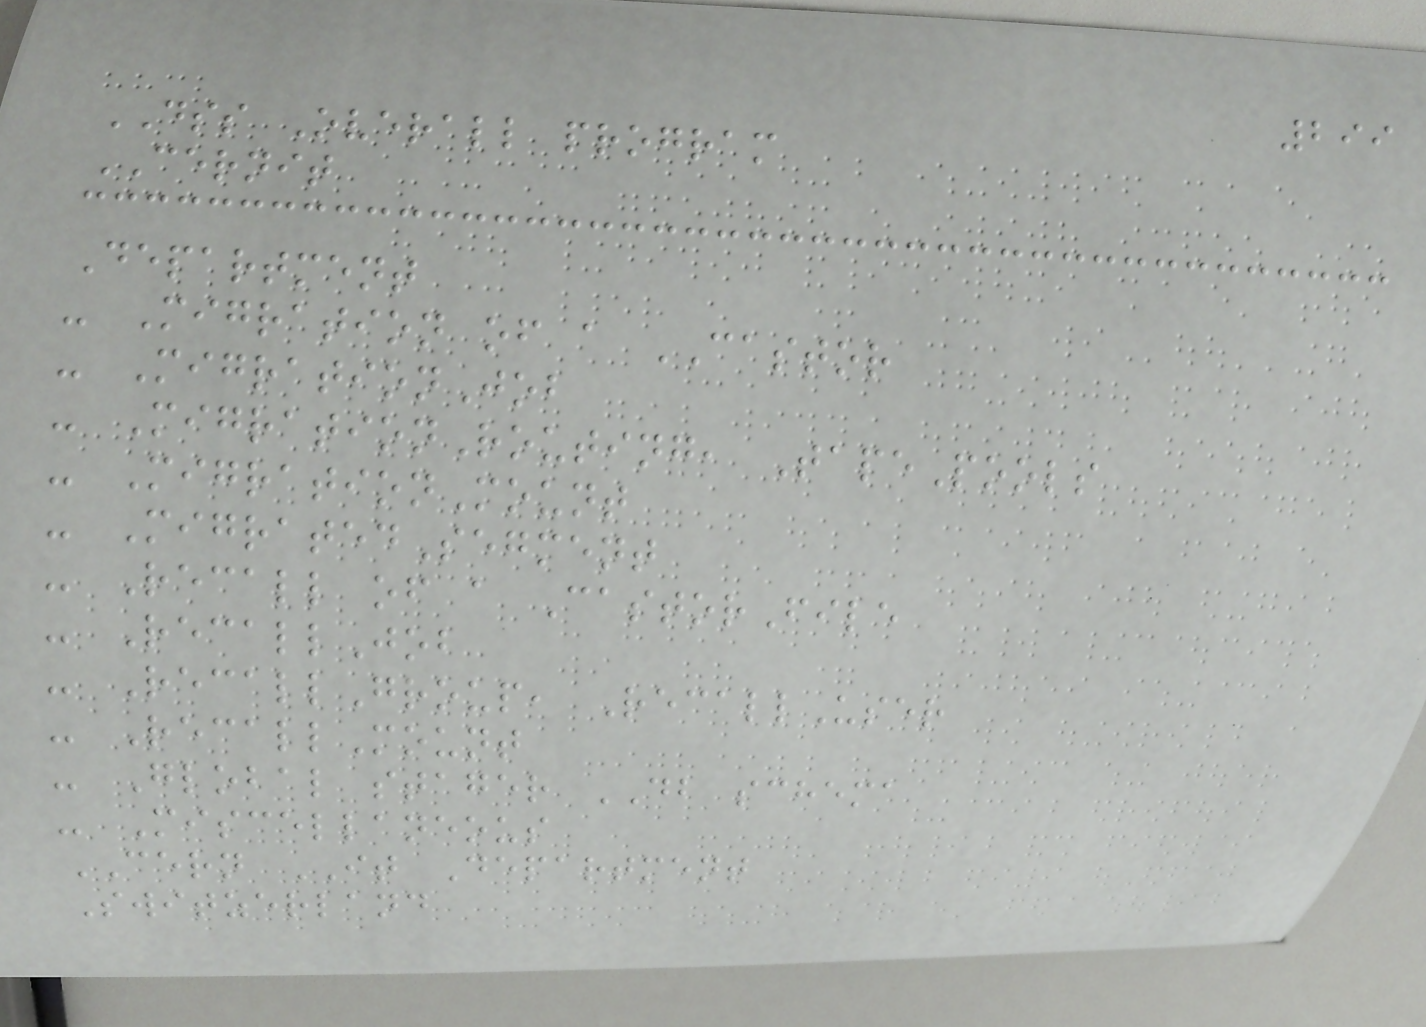299
DSS Overall program
CERNIT
Department
- Migration of a CASTOR
- MigrationJob
- MigrationRouting, TapePools
- MigrationMount
- MigratedSegment
- Recall of a CastorFile
- RecallJob
- RecallGroup, RecallUser
- RecallMount
- Global stager DB schema
- Miscellaneous
CERN IT Department
Switzerland
